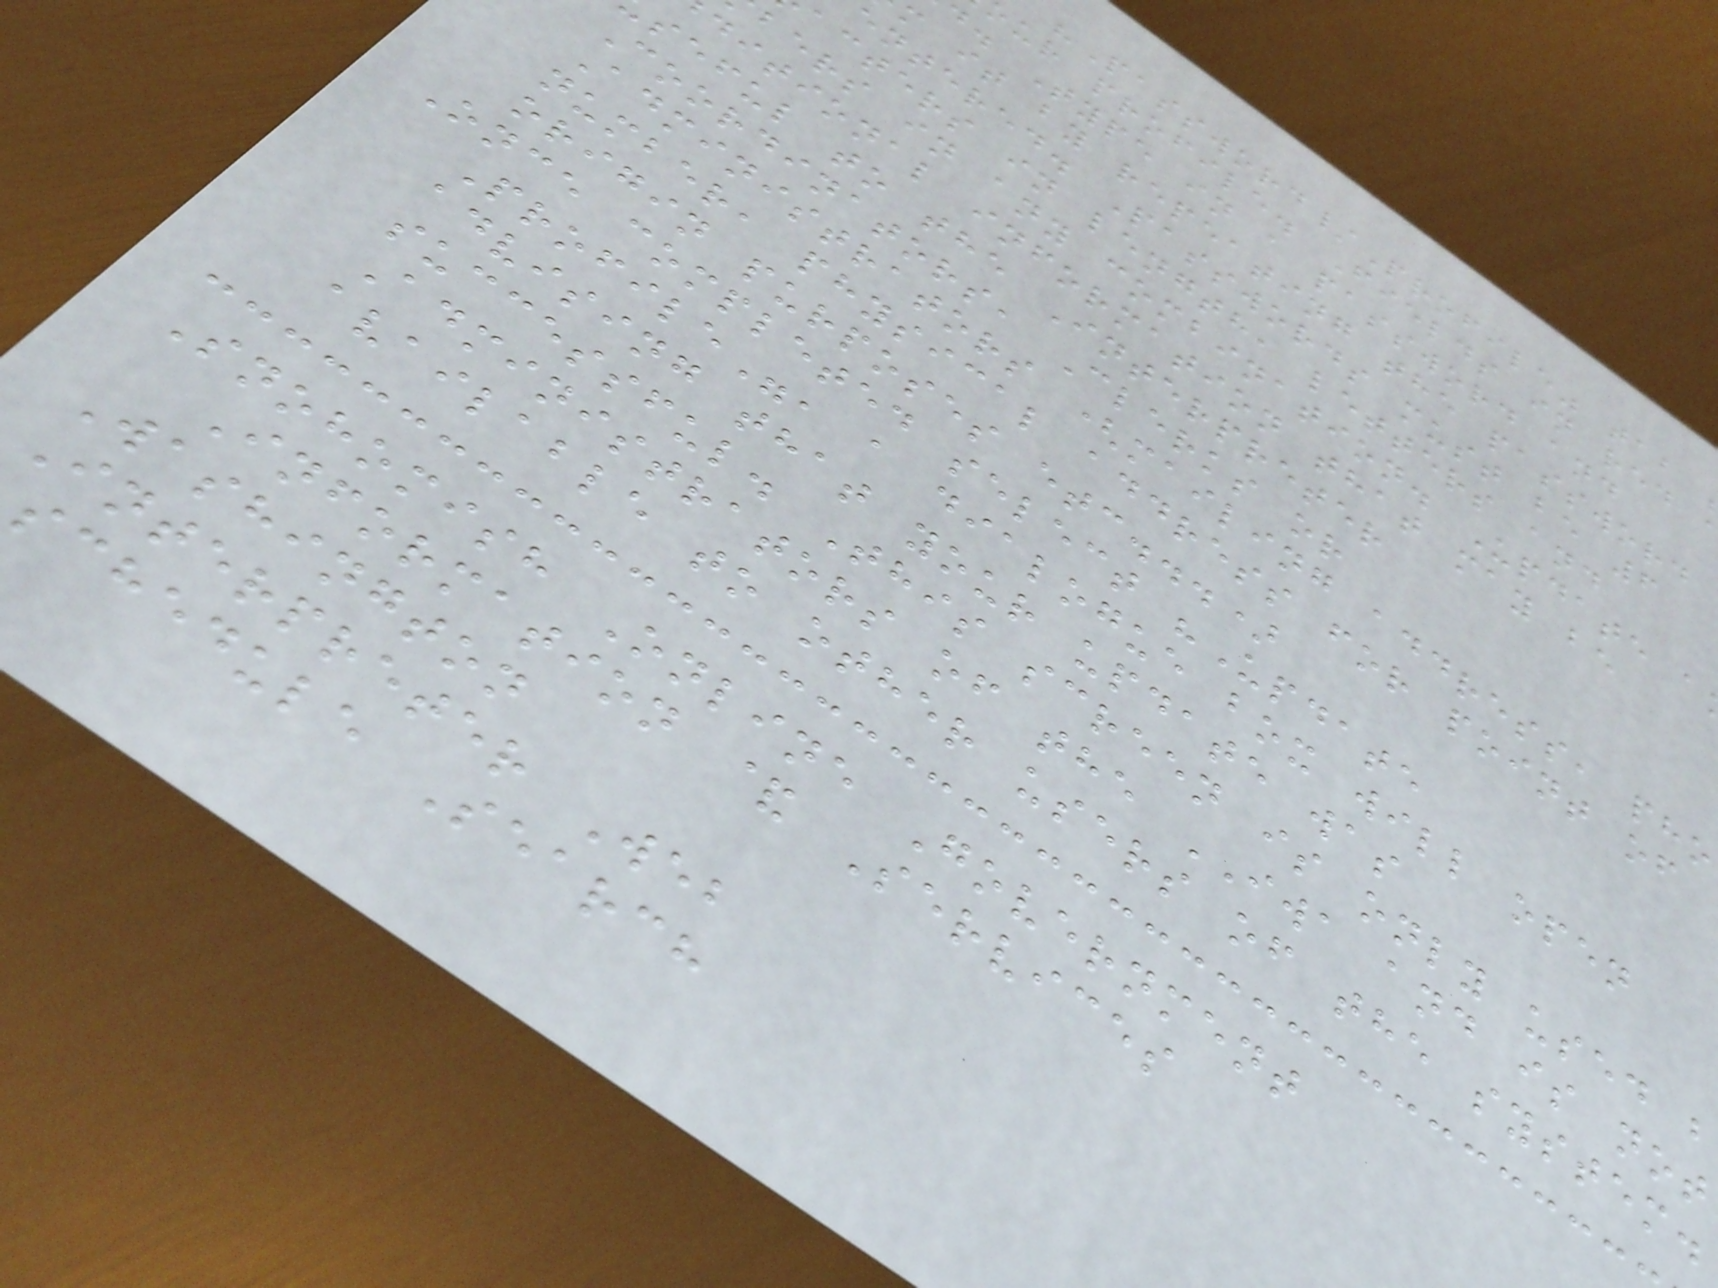"Password/Profile" tab
our profile. Fields in red
d. Type in a password and
m it by repeating the password
entered. Passwords must be 6
acters in length, letters and
bers in any combination. Update a
ditional information that may be
seful to the Interpreter
Coordinators, Clerks or
Administrators (mailing address, pho
number, physical address for point of
origin purposes etc...)
Once completed select "Update
Profile", a dialogue box will open
advising that your update was
successful. This screen is only used b
Administrators of the IWA and is not
available to other users of the system.
Snohomish Online Government
Information & Services
Washington
Interpreter Web
schedule Search
